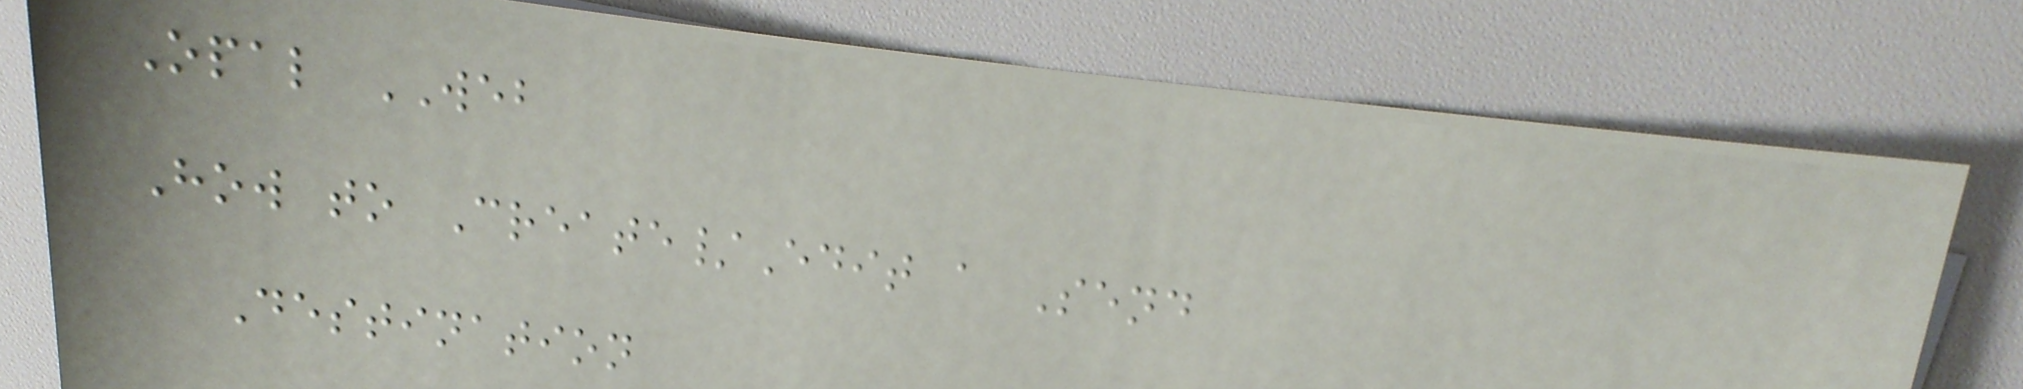Opal WEB
How to Create/Edit a Send
Destination
